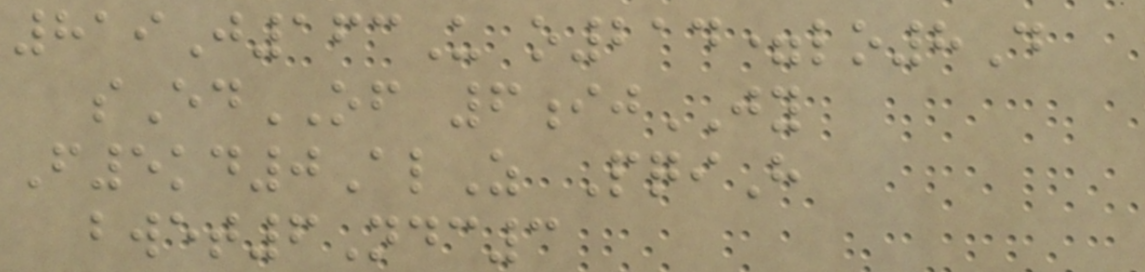819J163U o214=lo8D
sEdOF 6ijJY
F5kd0AlZ PqiH
bwet6Ndc3
